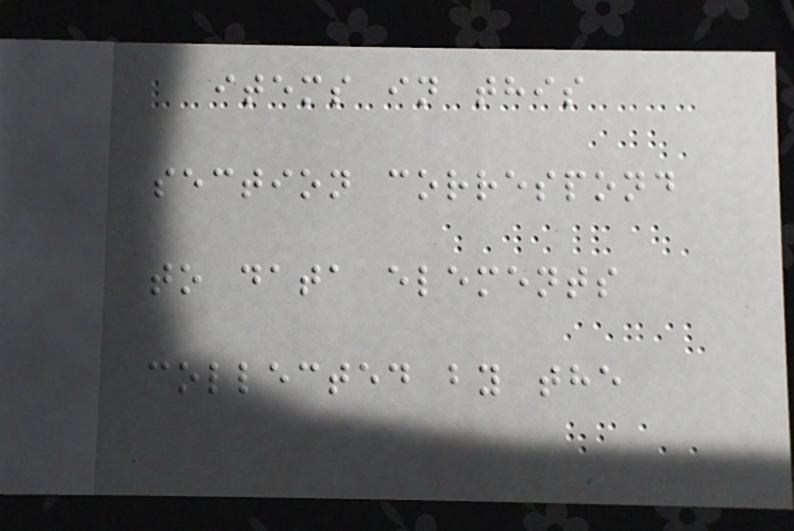items in this
section correspond
to data elements
collected by the
